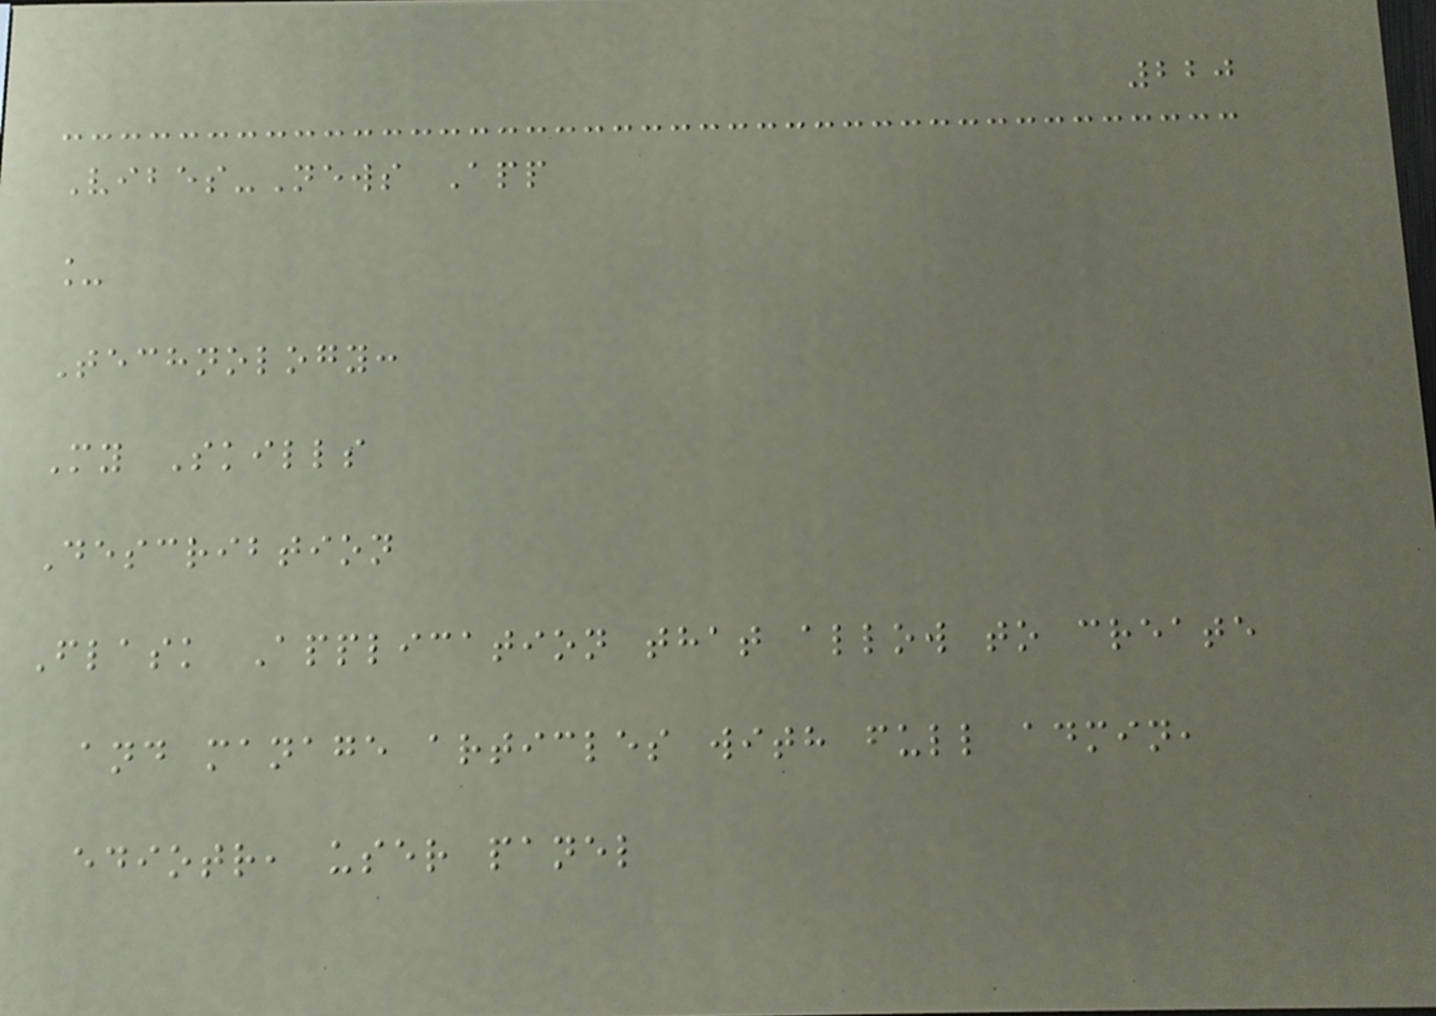220
Vibes-News App
_
Technology:
My Skills
Describtion
Flask Application that allow to create
and manage articles with full admin,
ediotr, user panel
